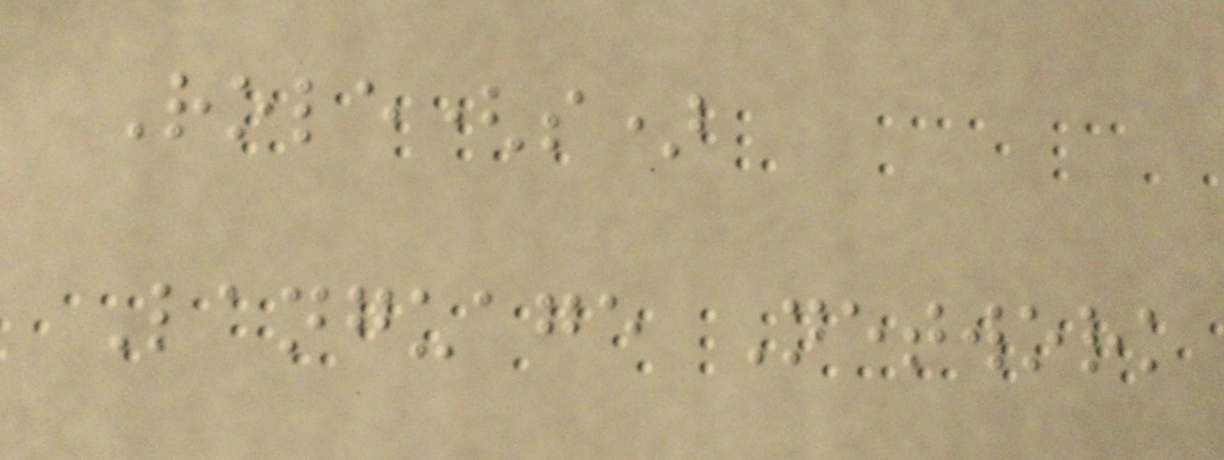Role(s)
Language Network
